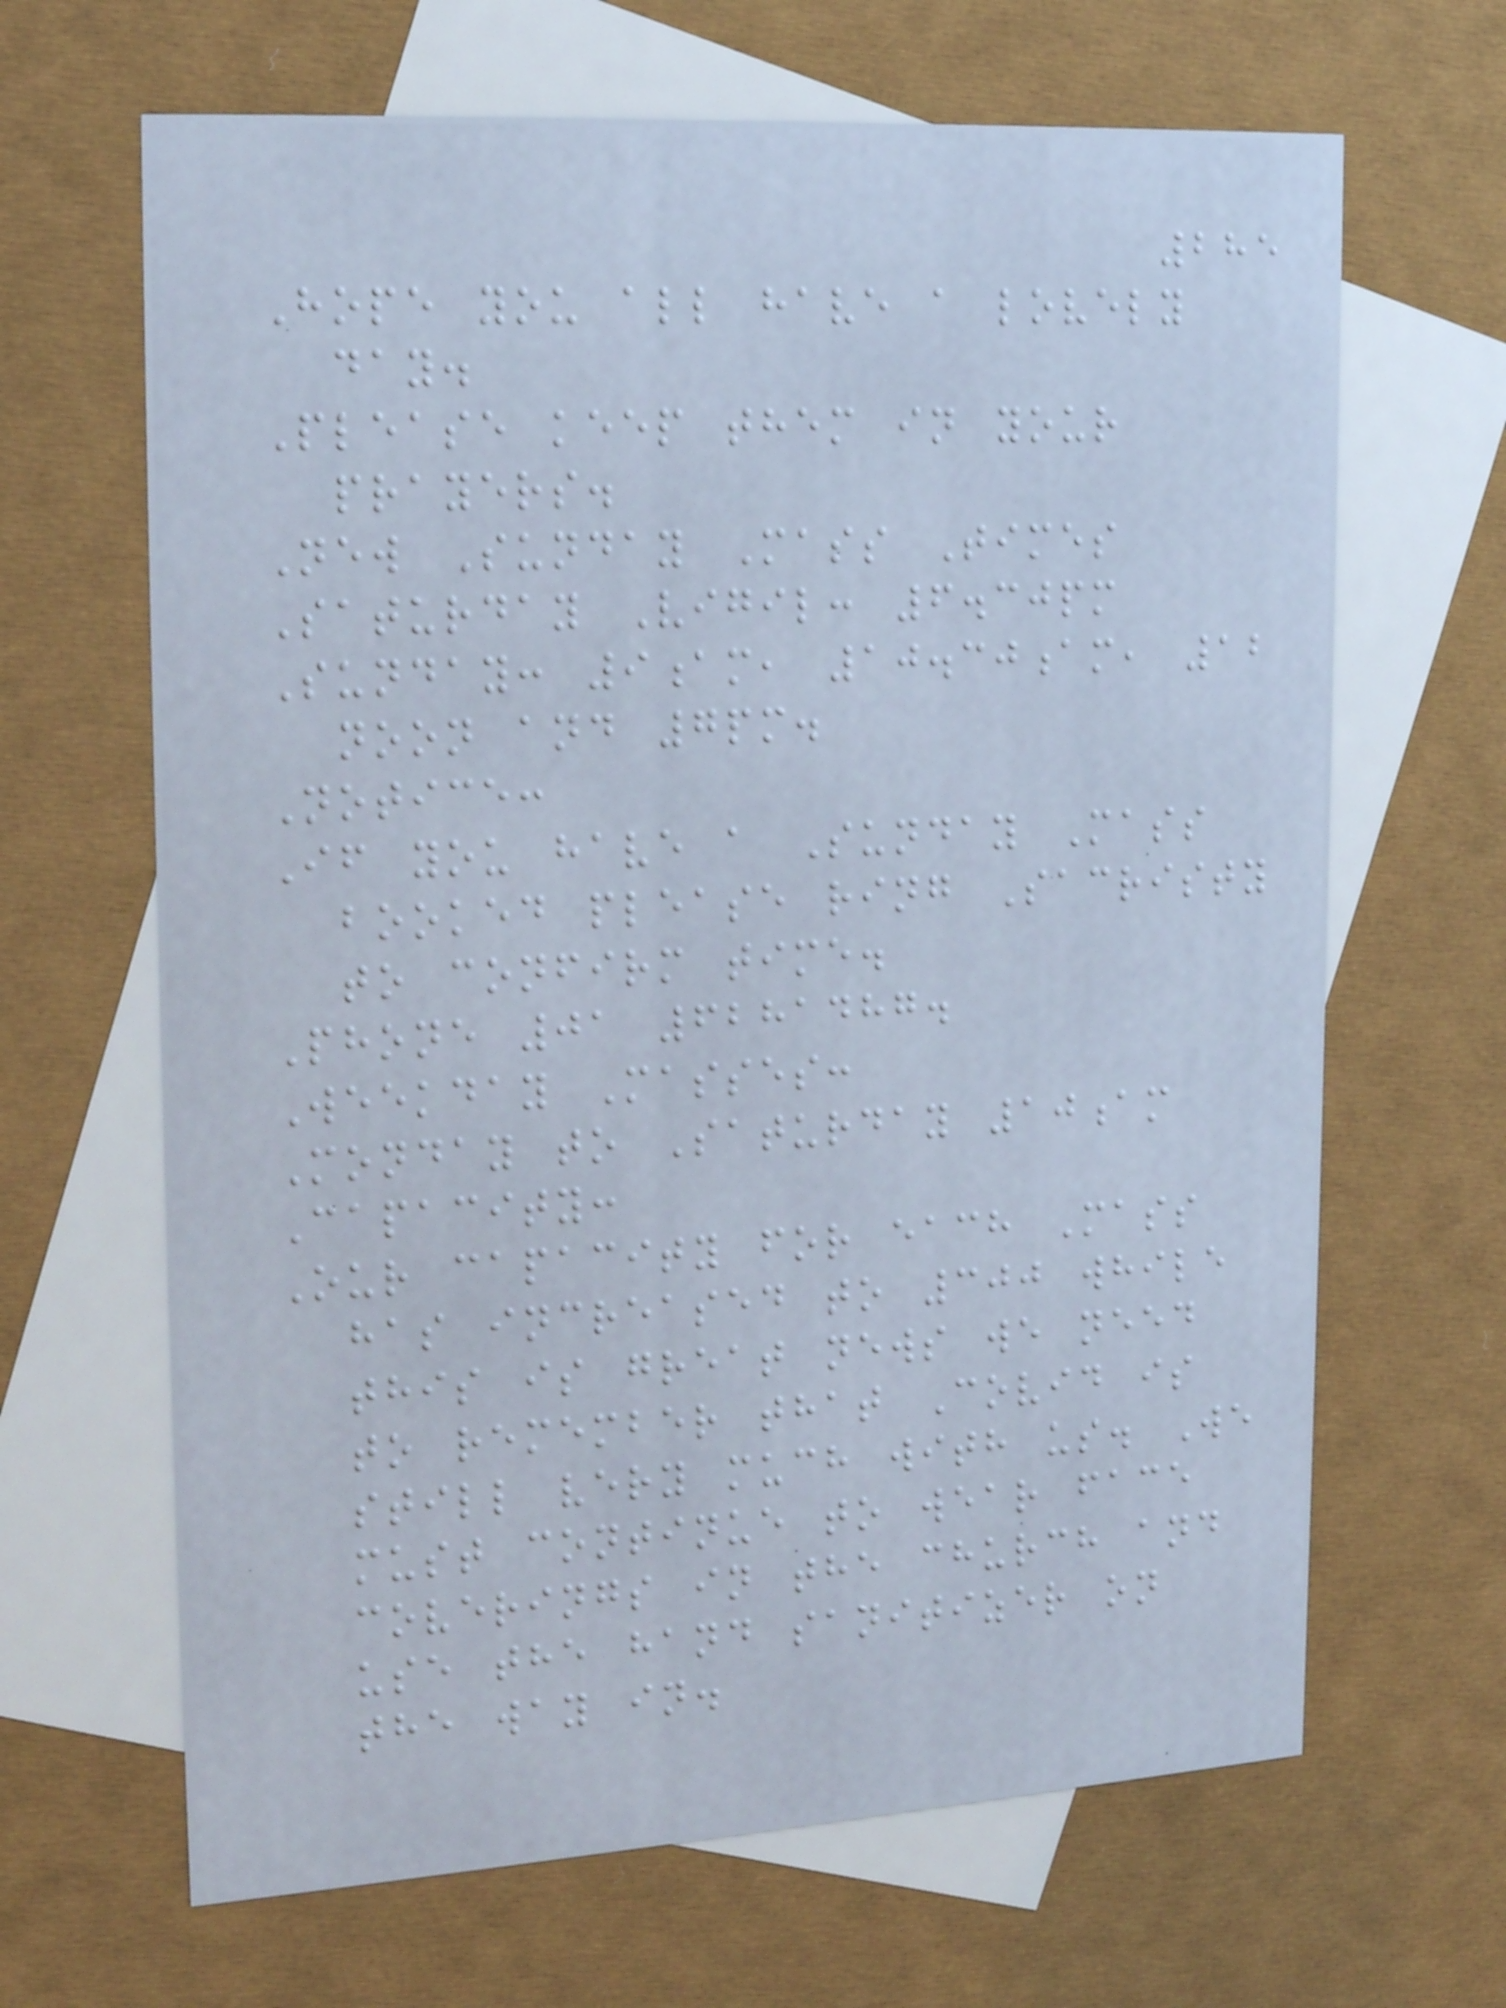285
Hope you all have a lovely
day.
Please keep them in your
prayers.
New Sunday Mass Times
Saturday Vigil: 6.30pm
Sunday: 9am, 10.30am, 12
noon and 7pm.
Notice:
If you have a Sunday Mass
booked please ring Sacristy
to confirm time.
Phone 01 6281487.
Weekday Masses:
Monday to Saturday 10am
Capacity:
Our capacity for each Mass
has increased to 300 while
this is great news we need
to remember that Covid is
still very much with us. We
must continue to wear face
coverings in the church and
use the hand sanitizer on
the way in.
